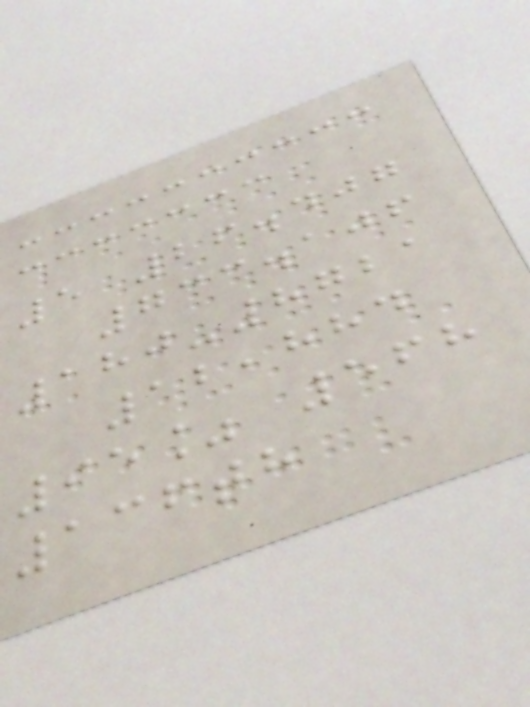5 26.407
733.106
180-8721
12,884
95% 568
136th
